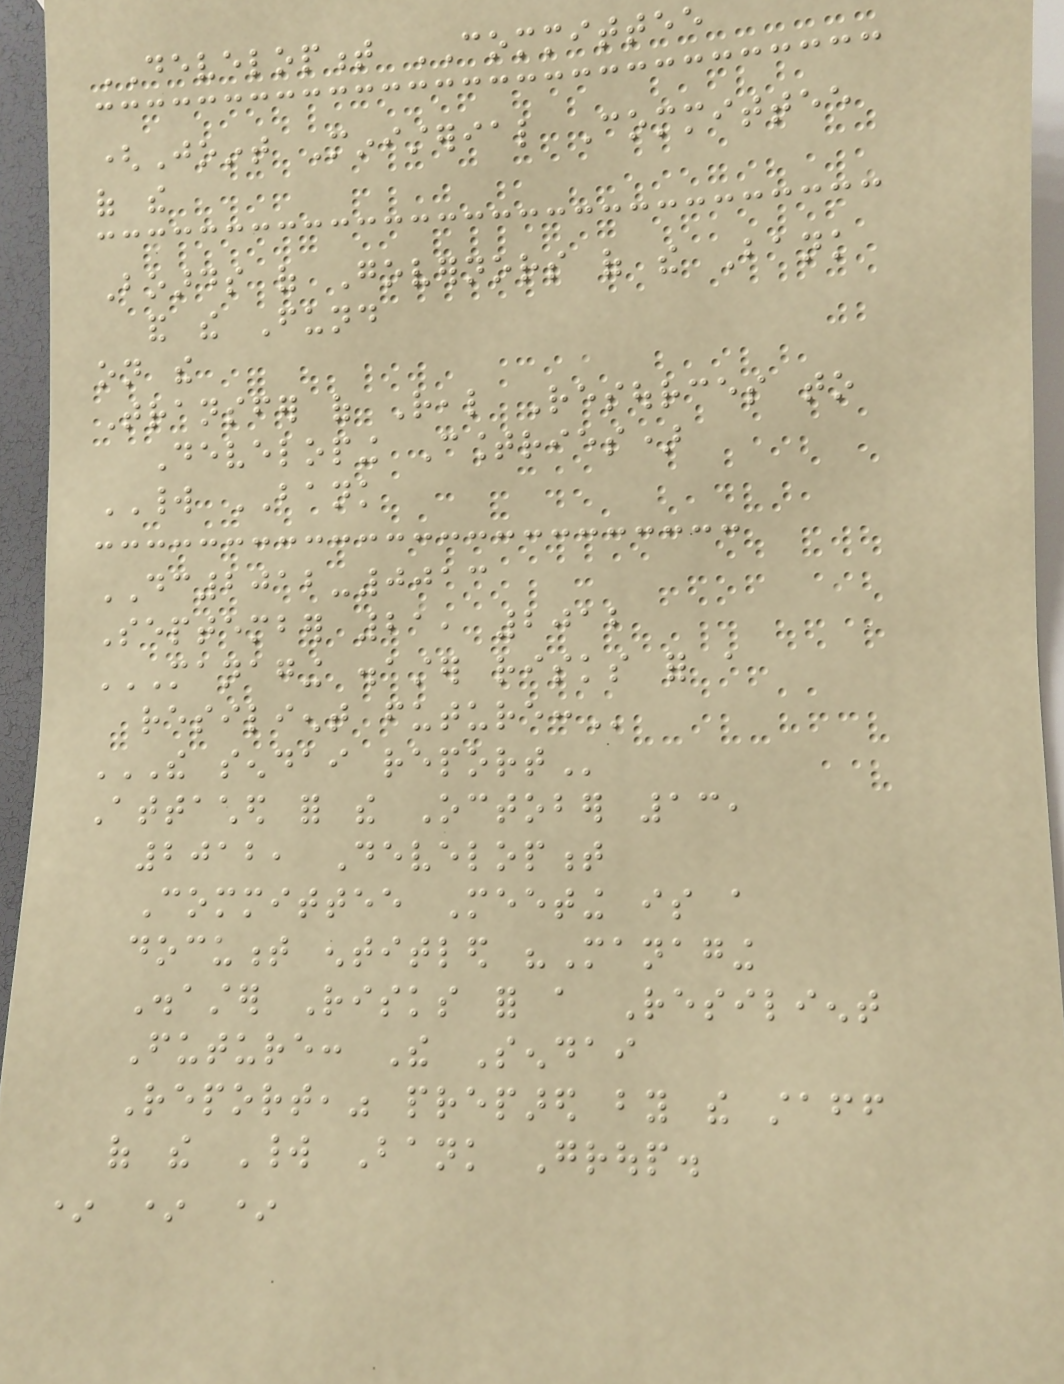DEVELOPMENT COMMITTEE
(Joint Ministerial Committee
of the
Boards of Governors of the Bank
and the Fund
on the
Transfer of Real Resources to
Developing Countries)
WORLD BANK
DC2012-0013
September 21, 2012
MANAGING DISASTER RISKS FOR A
RESILIENT FUTURE:
THE SENDAI REPORT
Attached for the October 13,
2012, Development
Committee Meeting is a
document entitled "Managing
Disaster Risks for a Resilient
Future: The Sendai
Report," prepared by the staff
of the World Bank Group.
* * *
